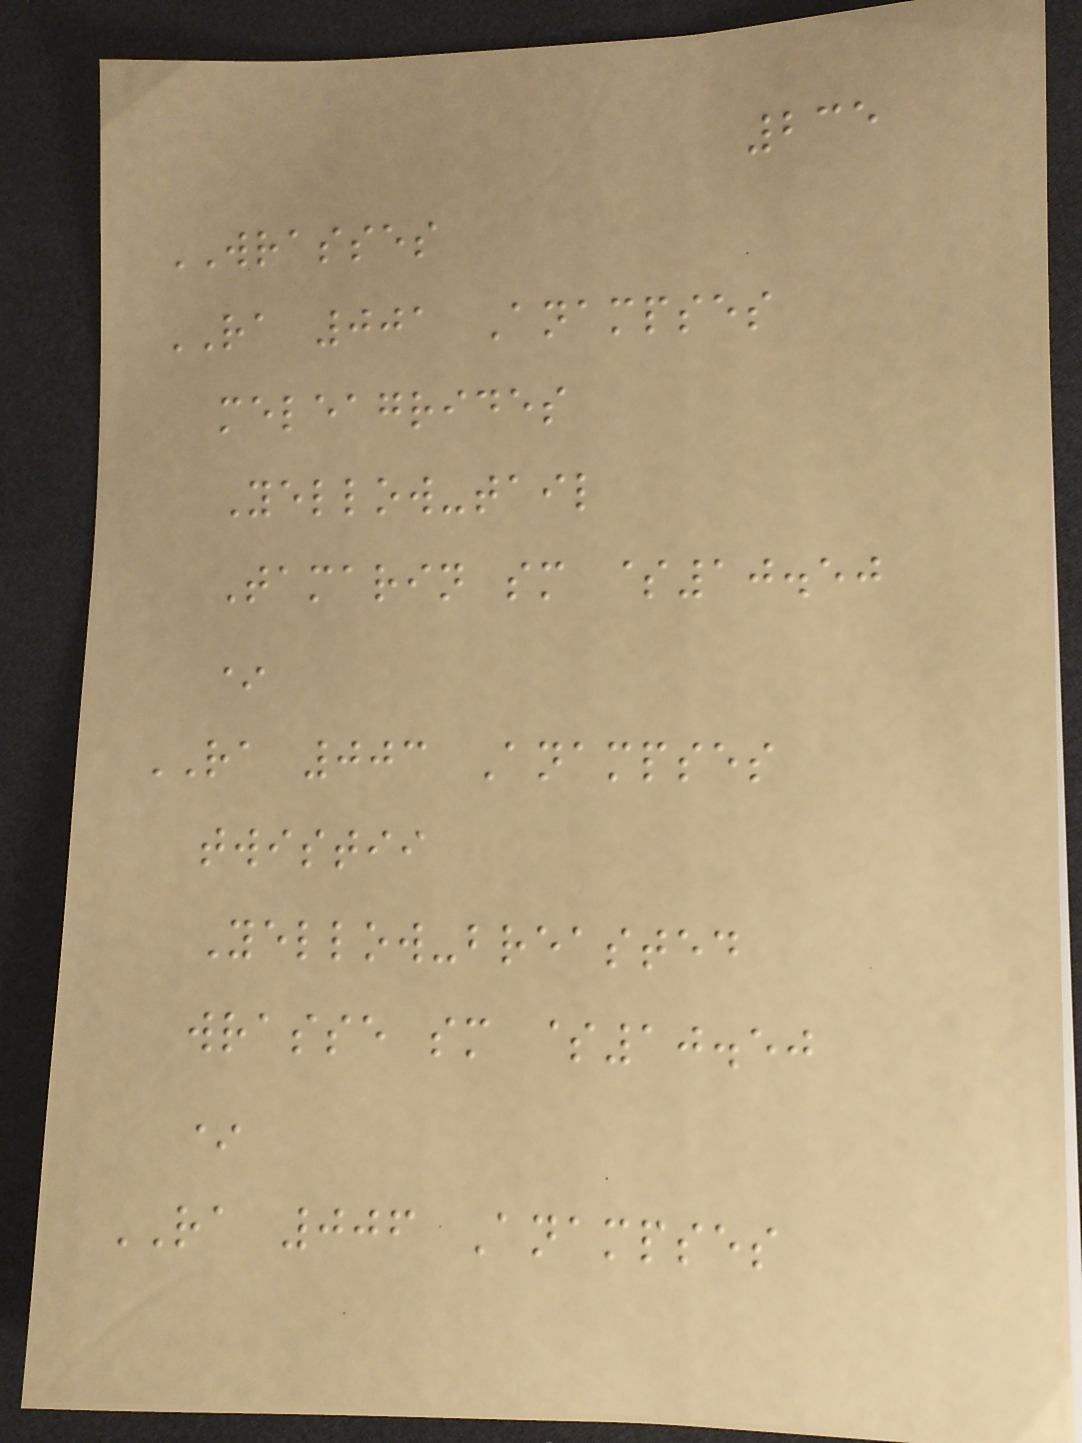235
WRASSES
RA 001 Anampses
meleagrides
Yellow-tail
Tamarin sm $10.50
*
RA 003 Anampses
twistii
Yellow-breasted
wrasse sm $10.50
*
RA 006 Anampses
